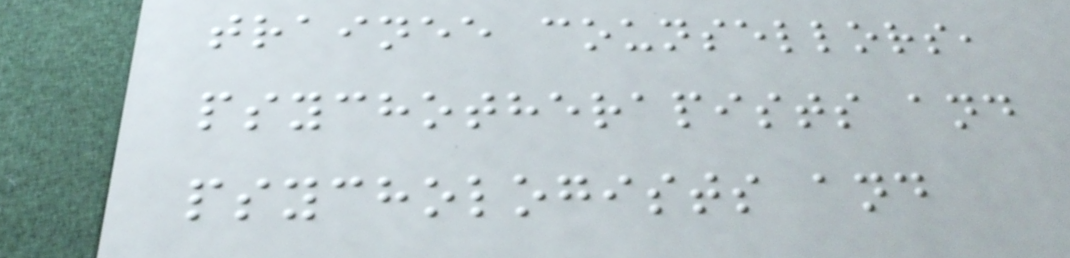trainee counsellors,
psychotherapists and
psychologists and
